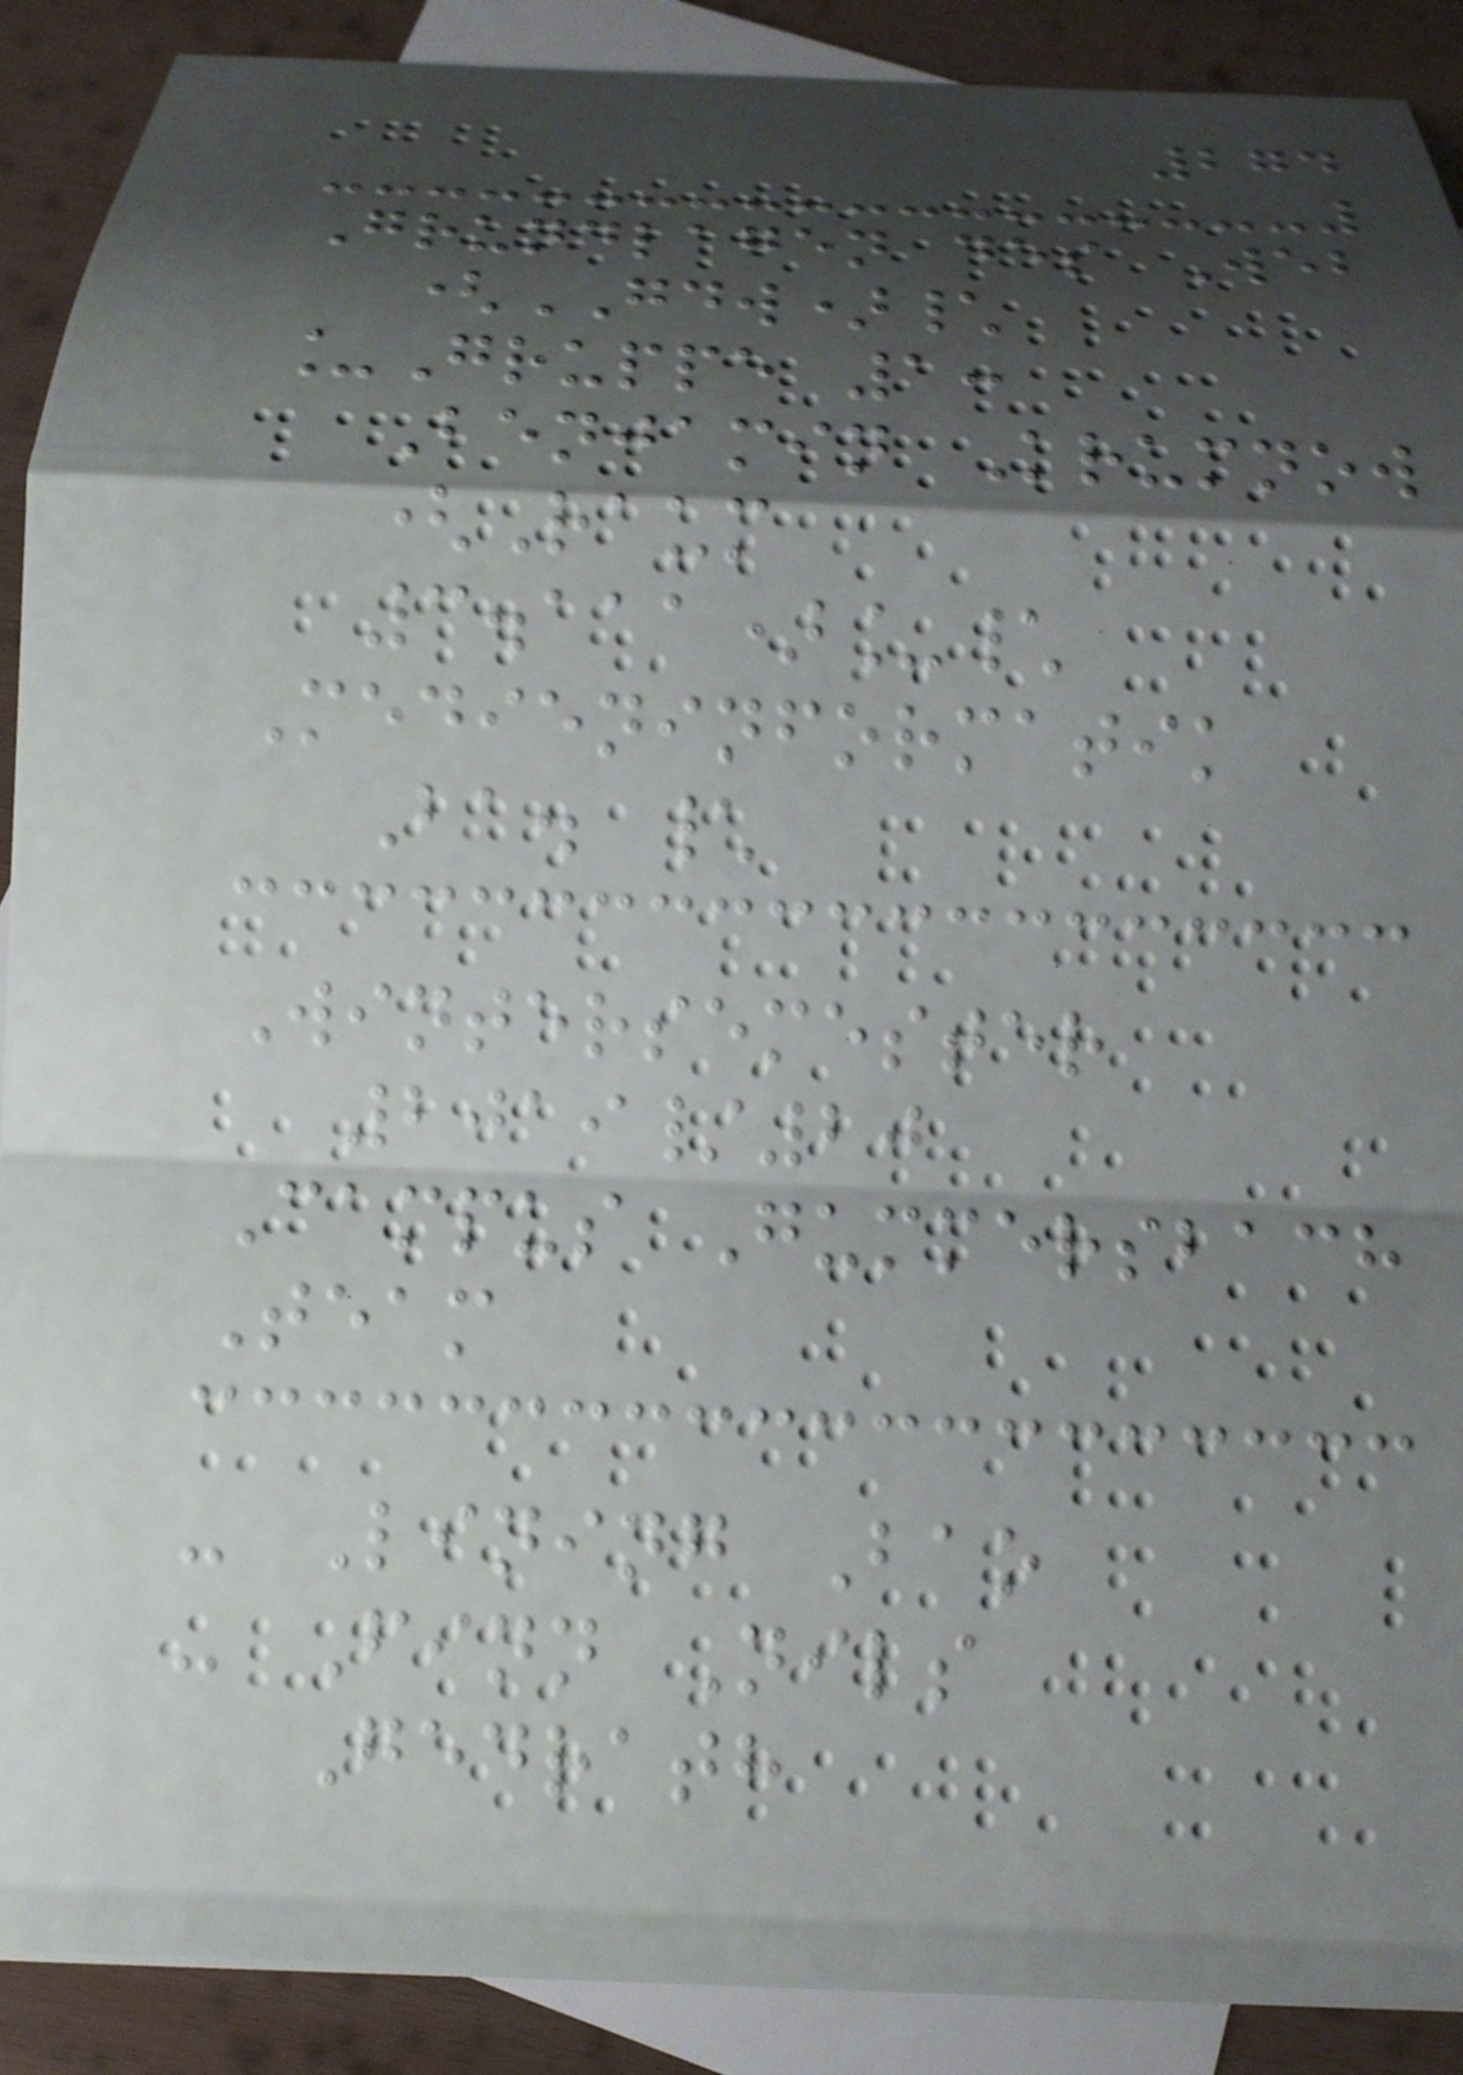274
Grundlagen des Web
(GDW)\
_Gruppe 1:
Benjamin Krumnow
(Raum
3.111)_\
Medieninformatik
Ba. \
Wintersemester
2019/20
Campus Gummersbach
Team
- Lining Bao
- Finn Nils
Gedrath
